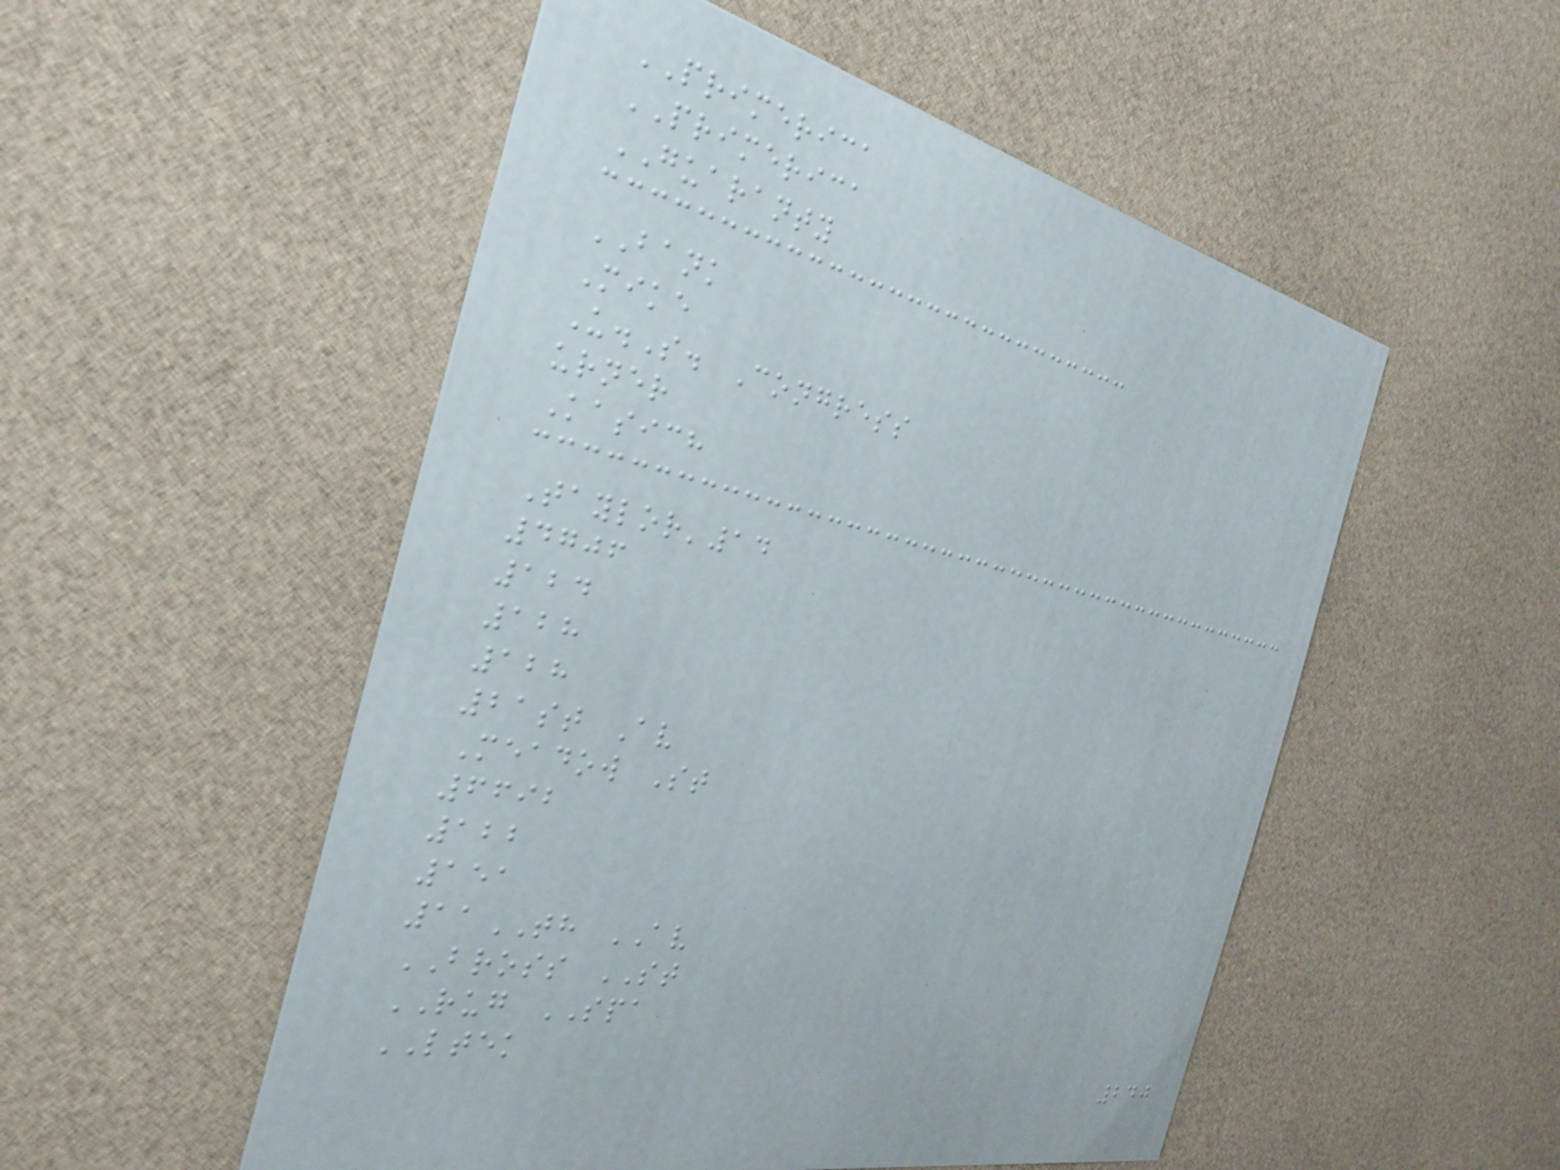PRIMERICA
PRIMERICA
GUARANTY
BANK
Mike
U.S. Congress
urner
Kasich
Taylor'14
4706
124
128
128
21st Av
Meadow St
6692
122
151
11TH AV
BROSS ST
RUG SPA
LTEK
240
